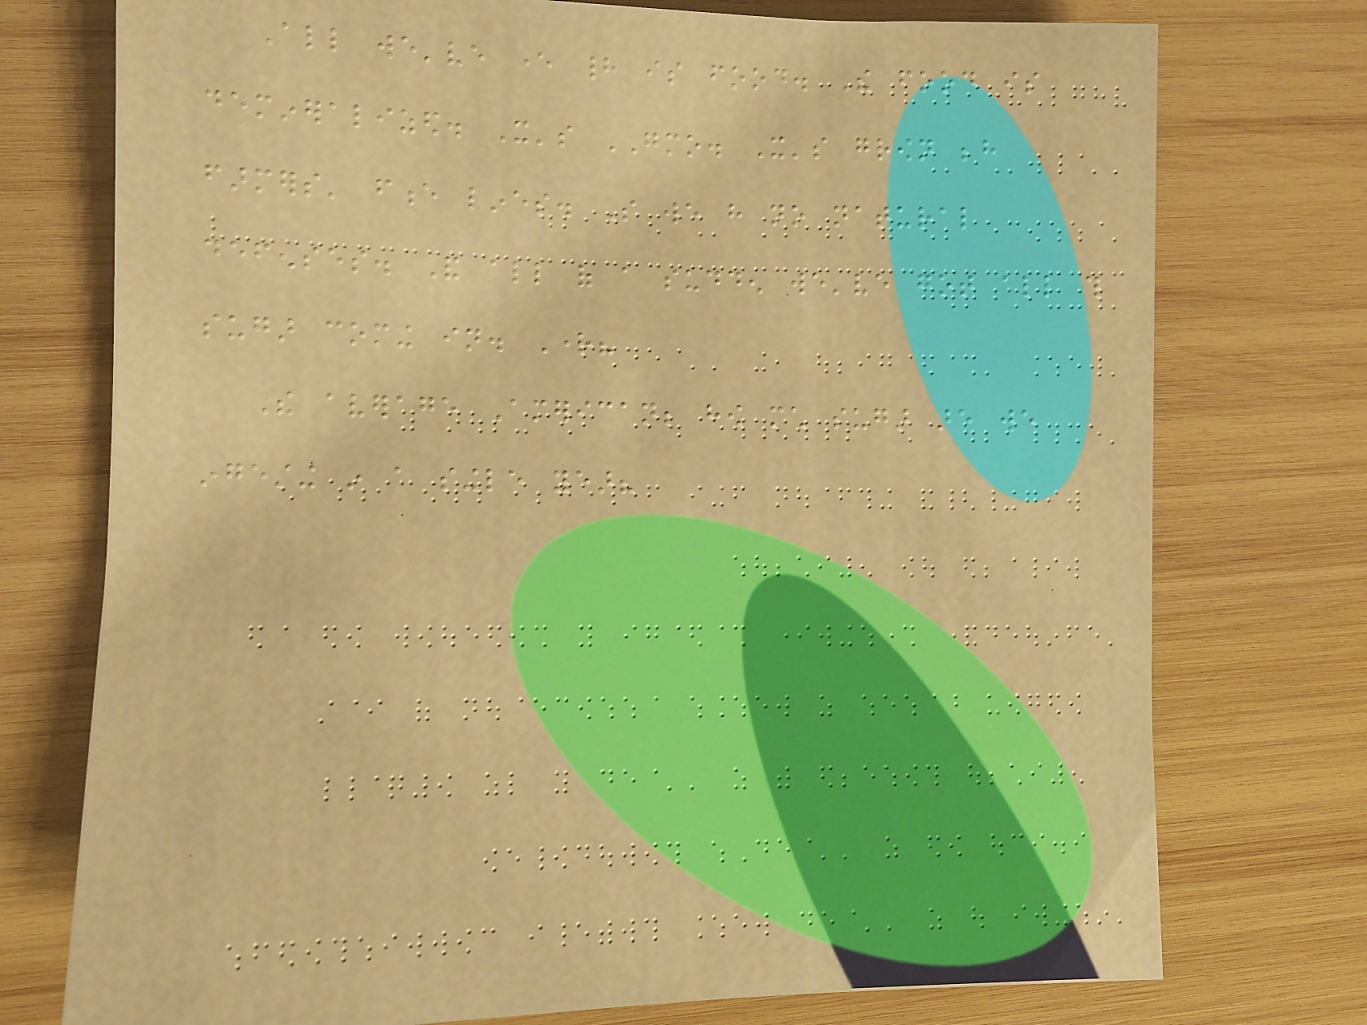All we've ever had is food. The food is
demineralized. It's GMO. It's grown behind
farmers' fence lines. So we have no natural
defenses. And all of a sudden we've got all this
sugar coming in. Right?
The average American; how much sugar are we
ingesting in a single year?
